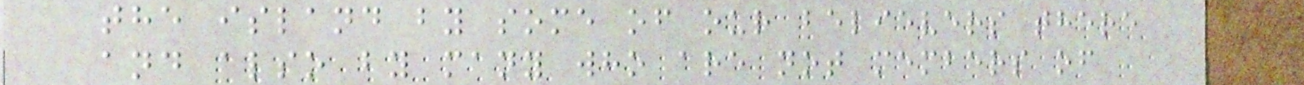the island by some of our believers there
and also by many who are not members of
